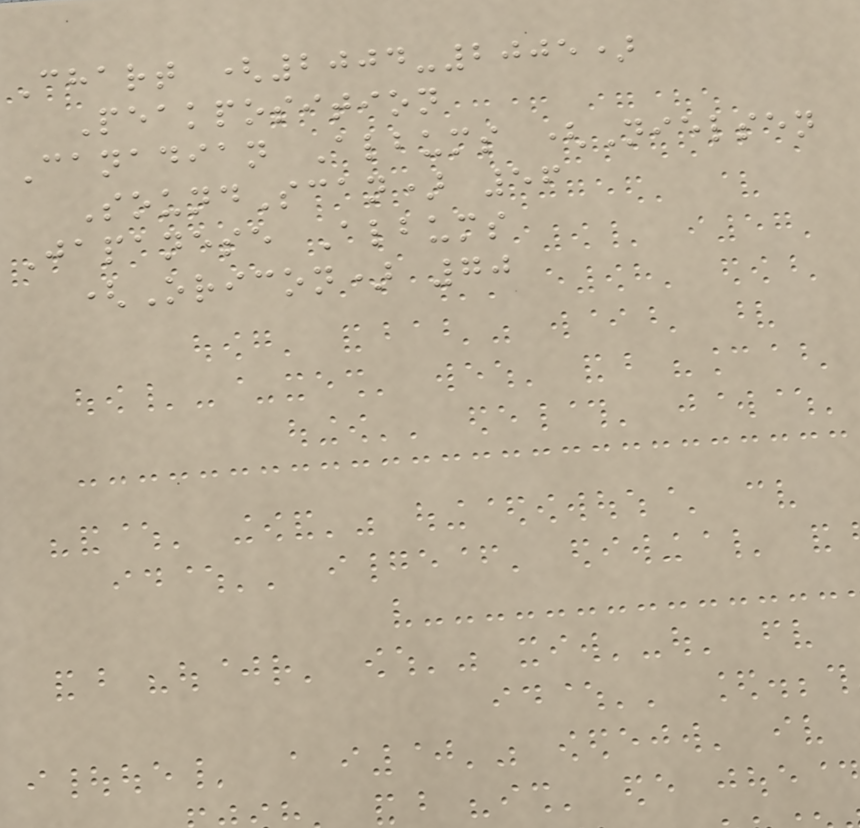Chart (2004-2005)
Peakposition
Canadian Albums (Nielsen
SoundScan) 56
Japanese Albums
(Oricon) 70
